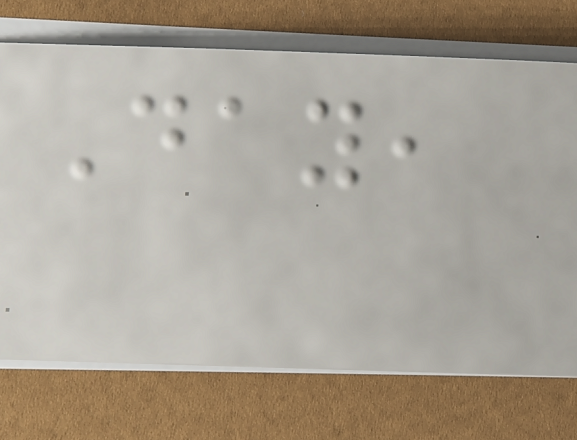Day,
